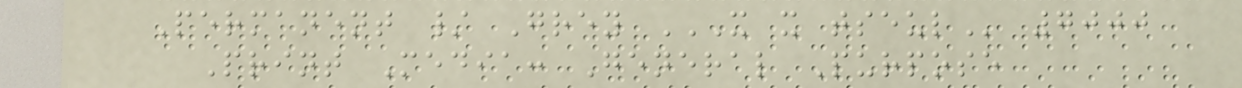Permanent / Grey X X TSEUL 7000
Print Media: General Purpose
